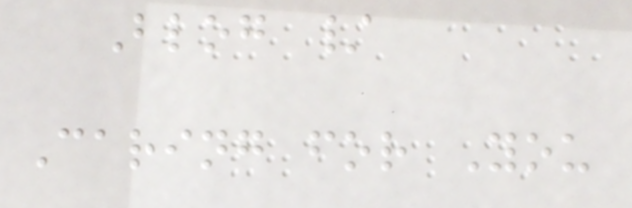Blog /
Caring for You
